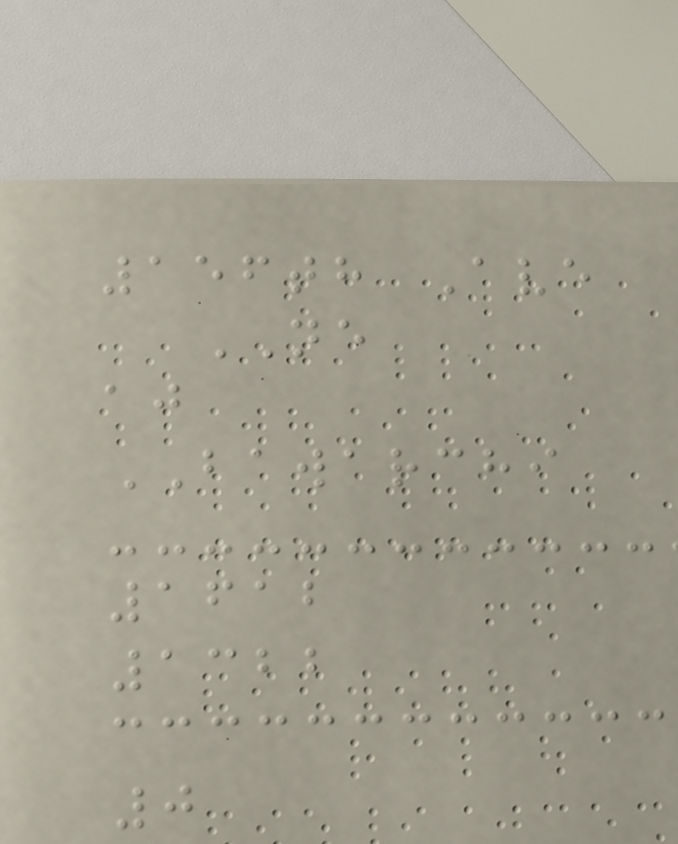156th Ave
NE
aj
BAWARCHI
1612
1322
0
